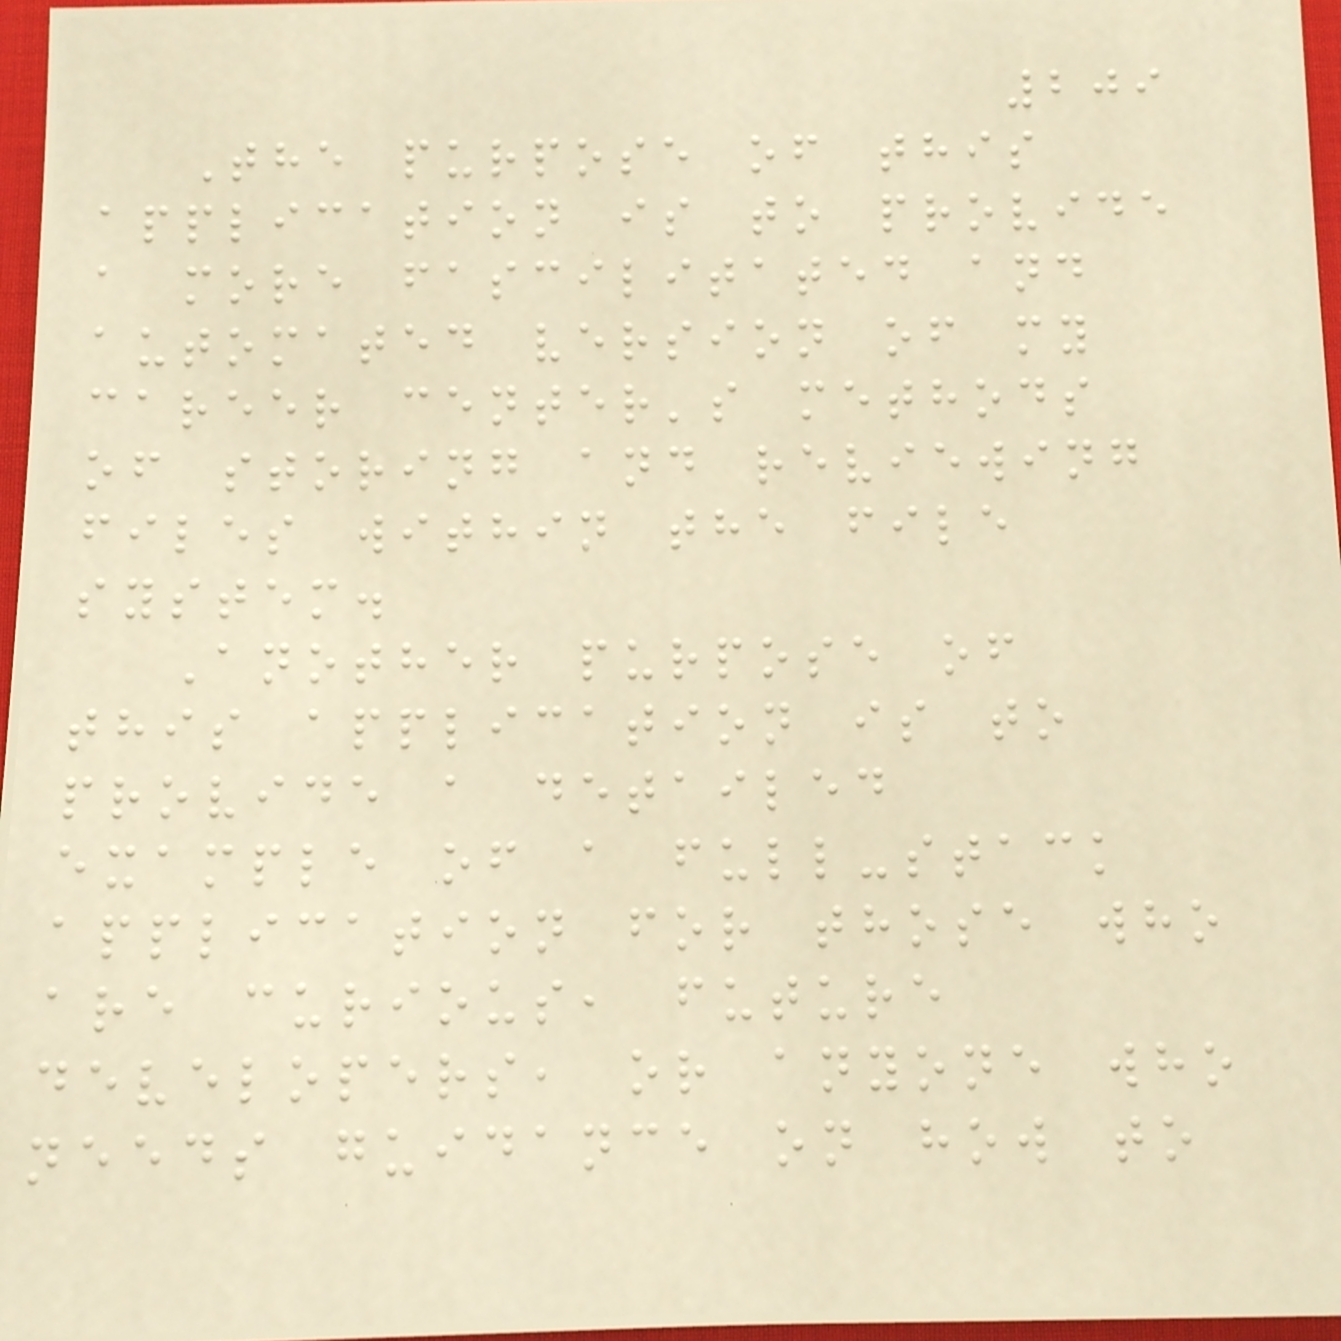209
The purpose of this
application is to provide
a more fascilitated and
automated version of my
career center's methods
of storing and reviewing
files within the file
system.
Another purpose of
this application is to
provide a detailed
example of a full-stack
application for those who
are curious, future
developers, or anyone who
needs guidance on how to
